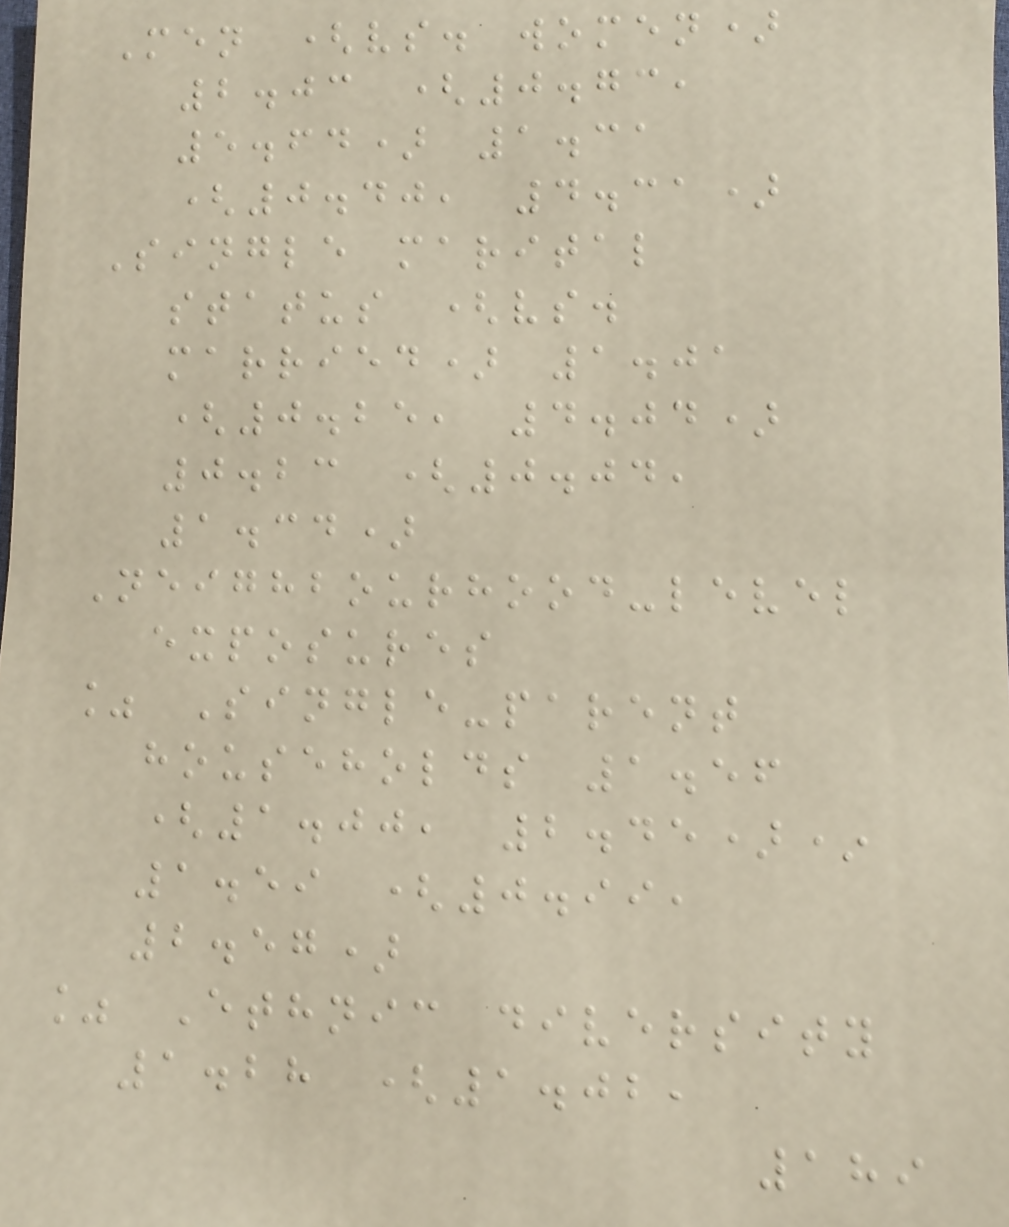Men (vs. women)
2.03 (0.73,
5.64) 1.31
(0.40, 4.31)
Single marital
status (vs.
married) 1.01
(0.25, 4.04)
0.23 (0.04,
1.34)
Neighbourhood-level
exposures
% Single-parent
households 1.56
(1.00, 2.45)*
1.59 (0.99,
2.57)
% Ethnic diversity
1.28 (1.02,
189
